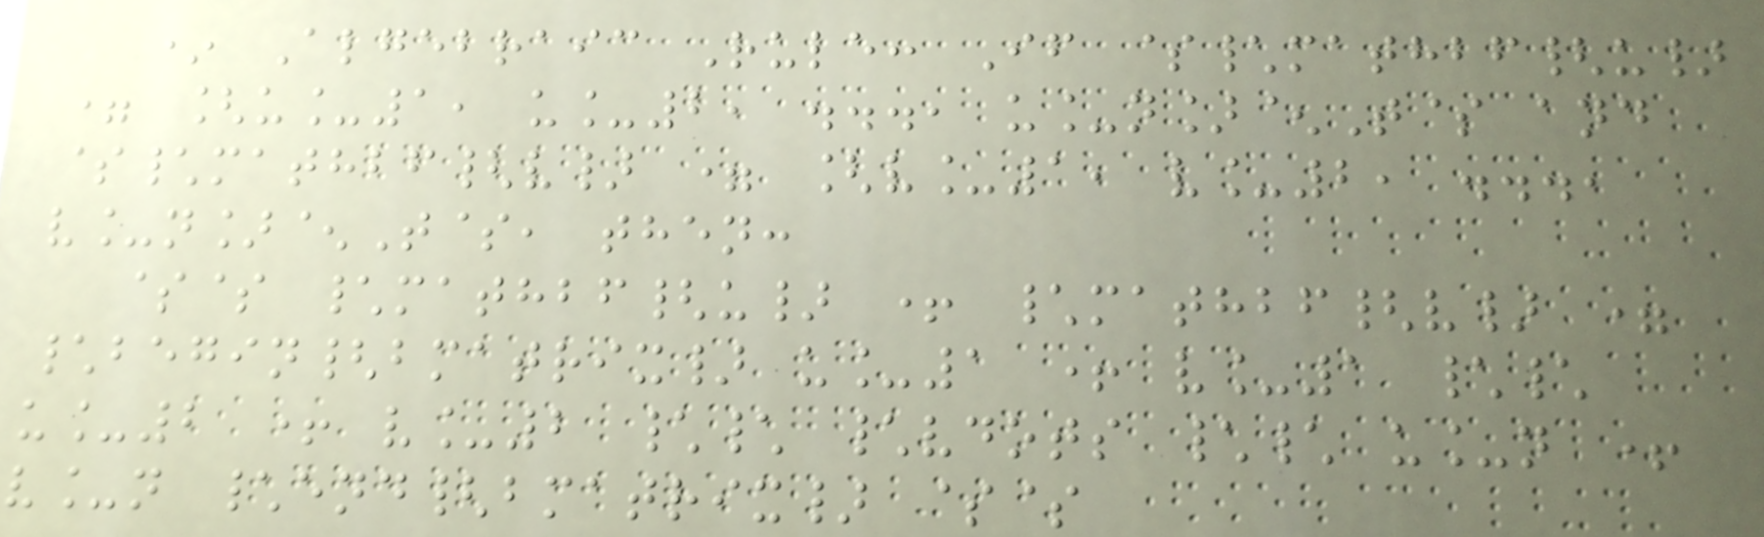* Algebraic Rule: If $\mathbf{u}
= [u_1, u_2, ..., u_n]^T$ and
$\mathbf{v} = [v_1, v_2, ...,
v_n]^T$, then:
$$ \mathbf{u} + \mathbf{v} =
\begin{bmatrix} u_1 + v_1 \\
u_2 + v_2 \\ \vdots \\ u_n +
v_n \end{bmatrix} $$
